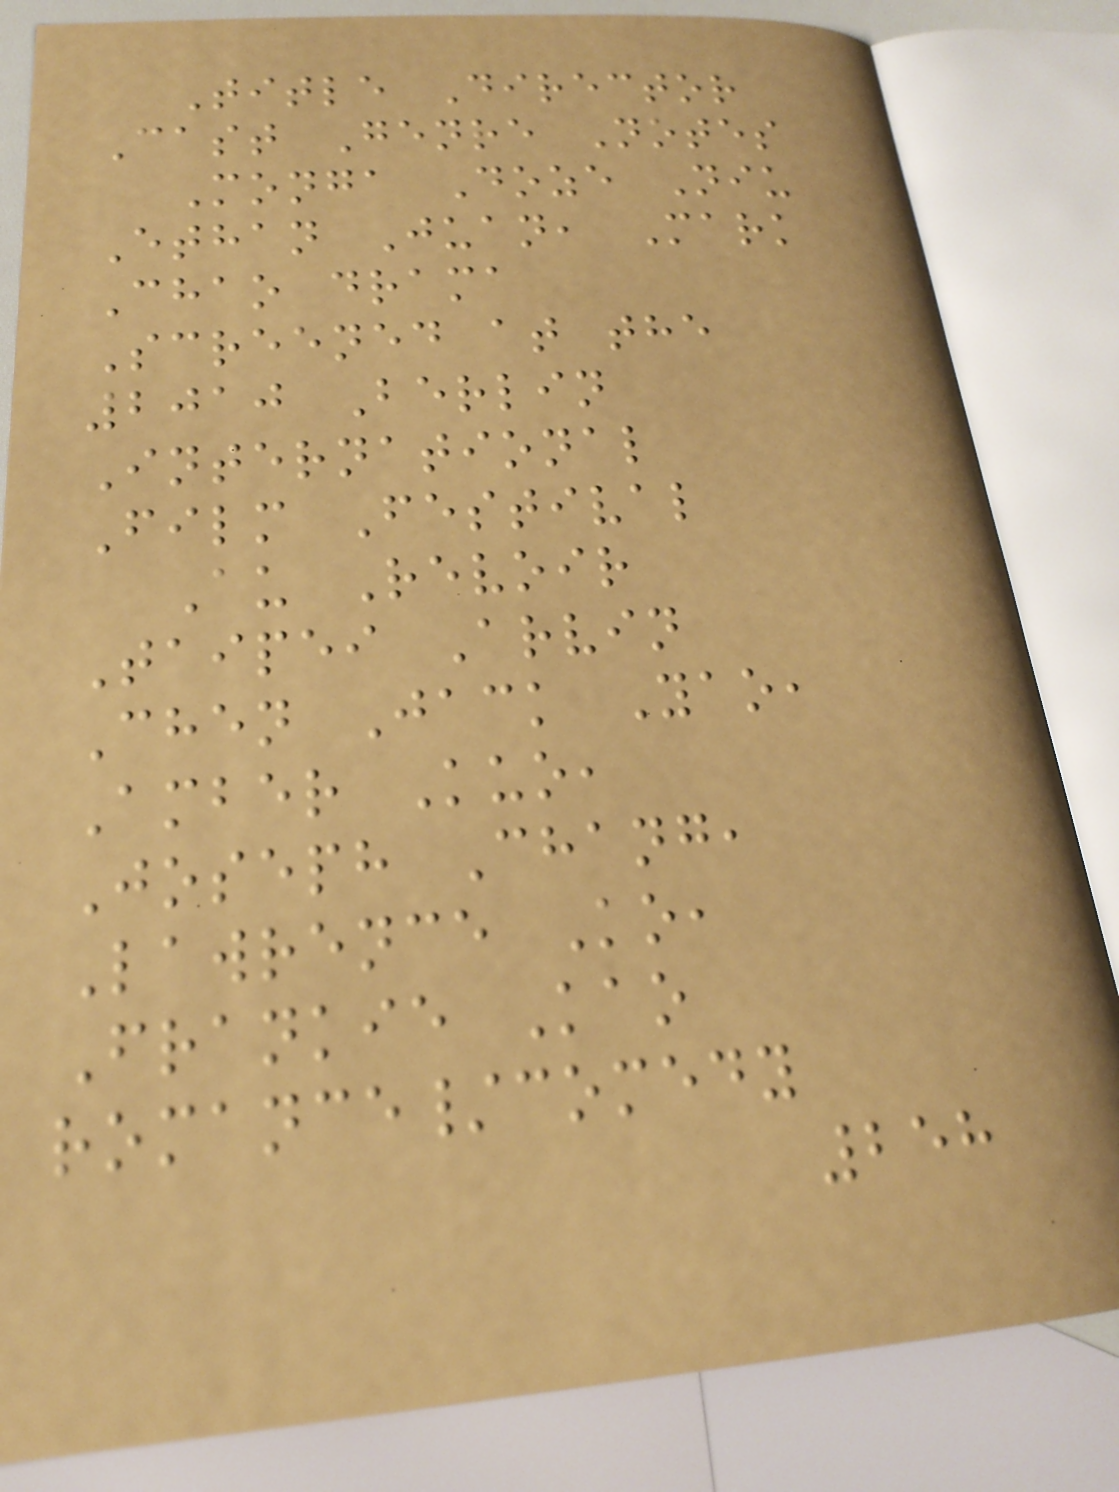Title Director
Cast Genre Notes
Monga Doze Niu
Ethan Juan, Mark
Chao drama
Screened at the
2010 Berlin
International
Film Festival
Au Revoir
Taipei Arvin
Chen Jack Yao,
Amber Kuo,
Joseph Chang,
Lawrence Ko,
Frankie Kao
romance/comedy
258
